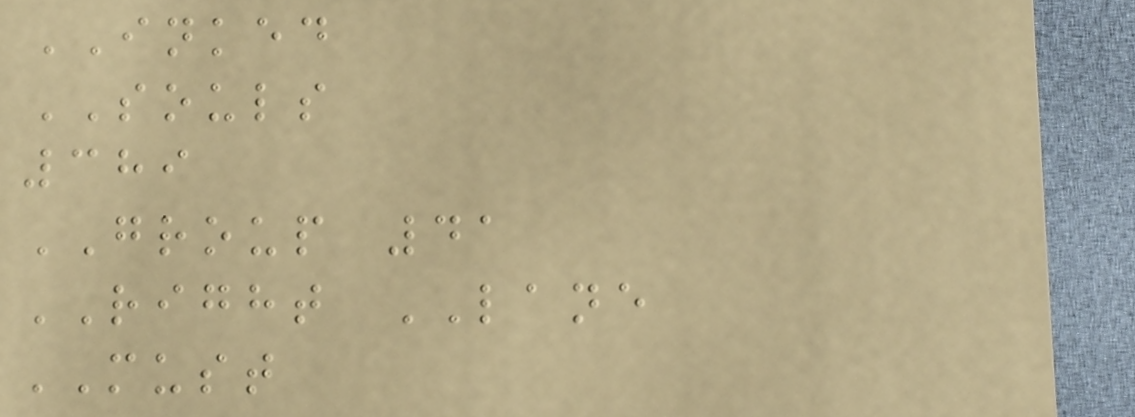INKED
SOULS
389
GROUP 41
RIGHT LANE
MUST
